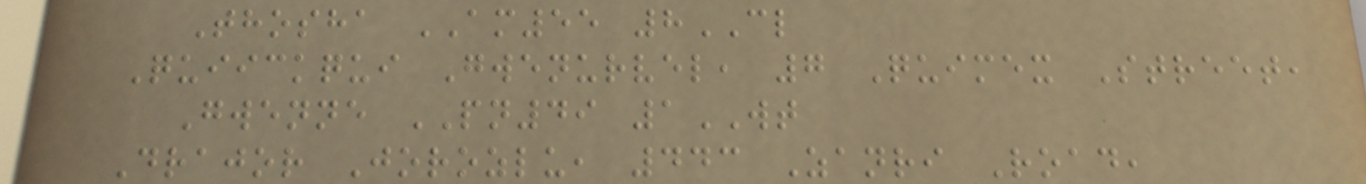Thosha AM55 8CL
Quiickqui Gwenurvel, 7 Quimex Street,
Gwenne PN49 1WT
Drajor Jorozlu, 443 Zanri Road,
